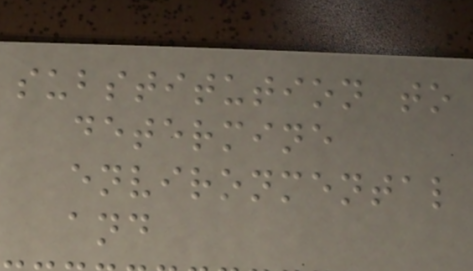substitution to
determine
environmental
and
